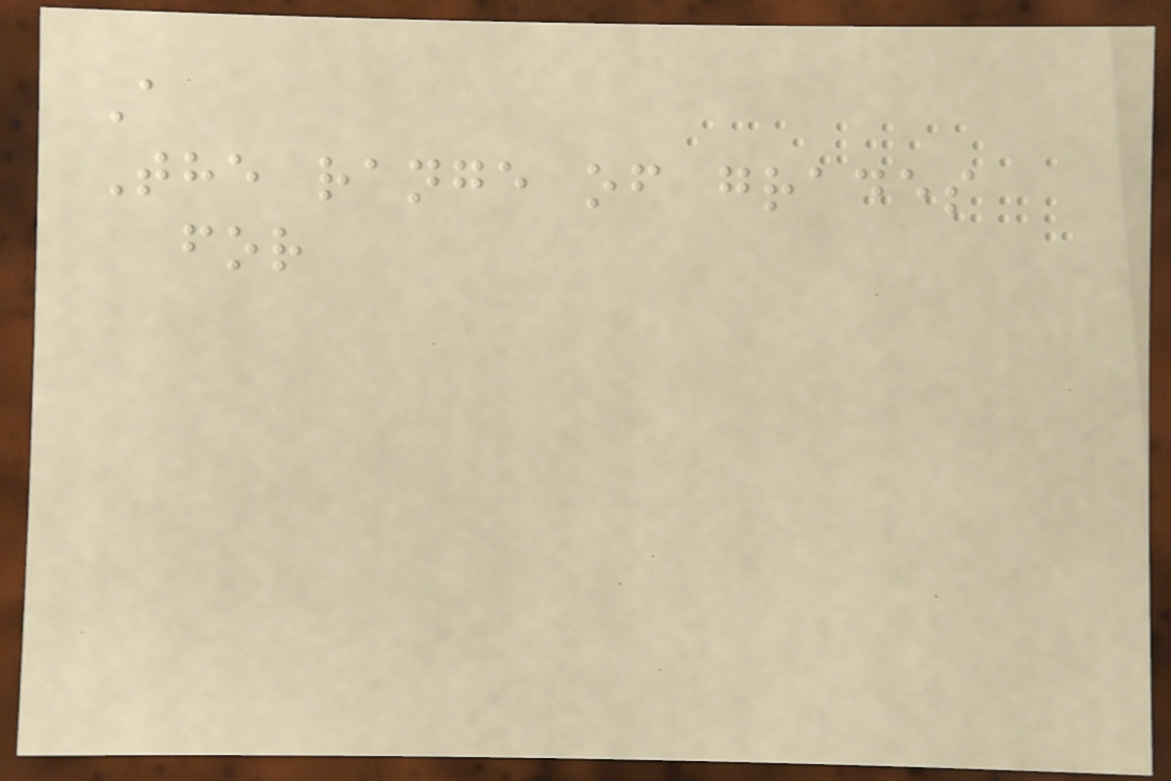A
The range of grades
for
